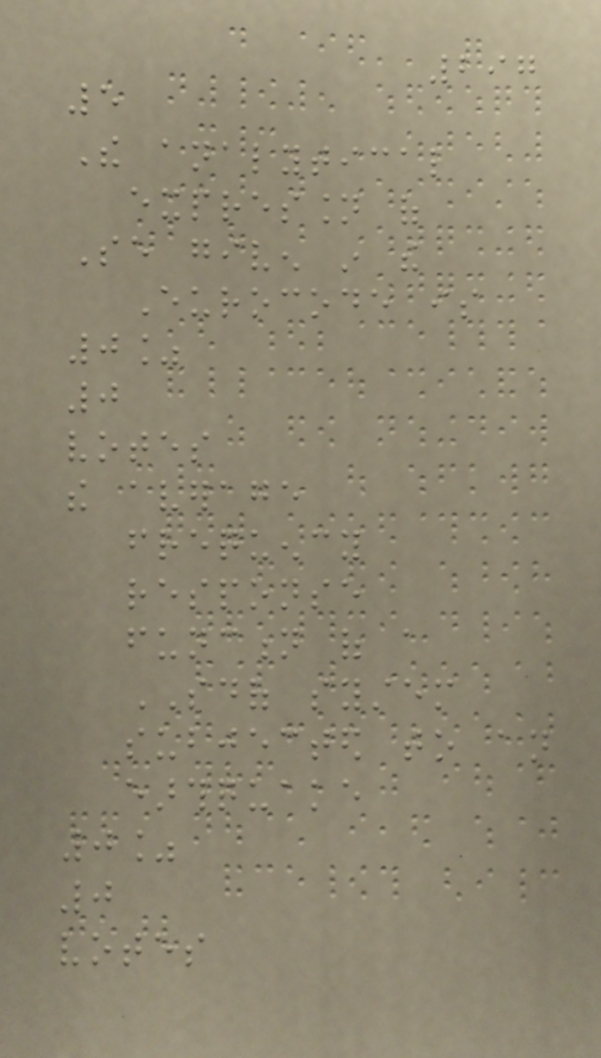297
5
The analytical
expression of
Se given in the
Eurocode is
0%
0
votes
the average
frequency
response
function of a
SDOF system
subjected to an
earthquake
0%
0
votes
